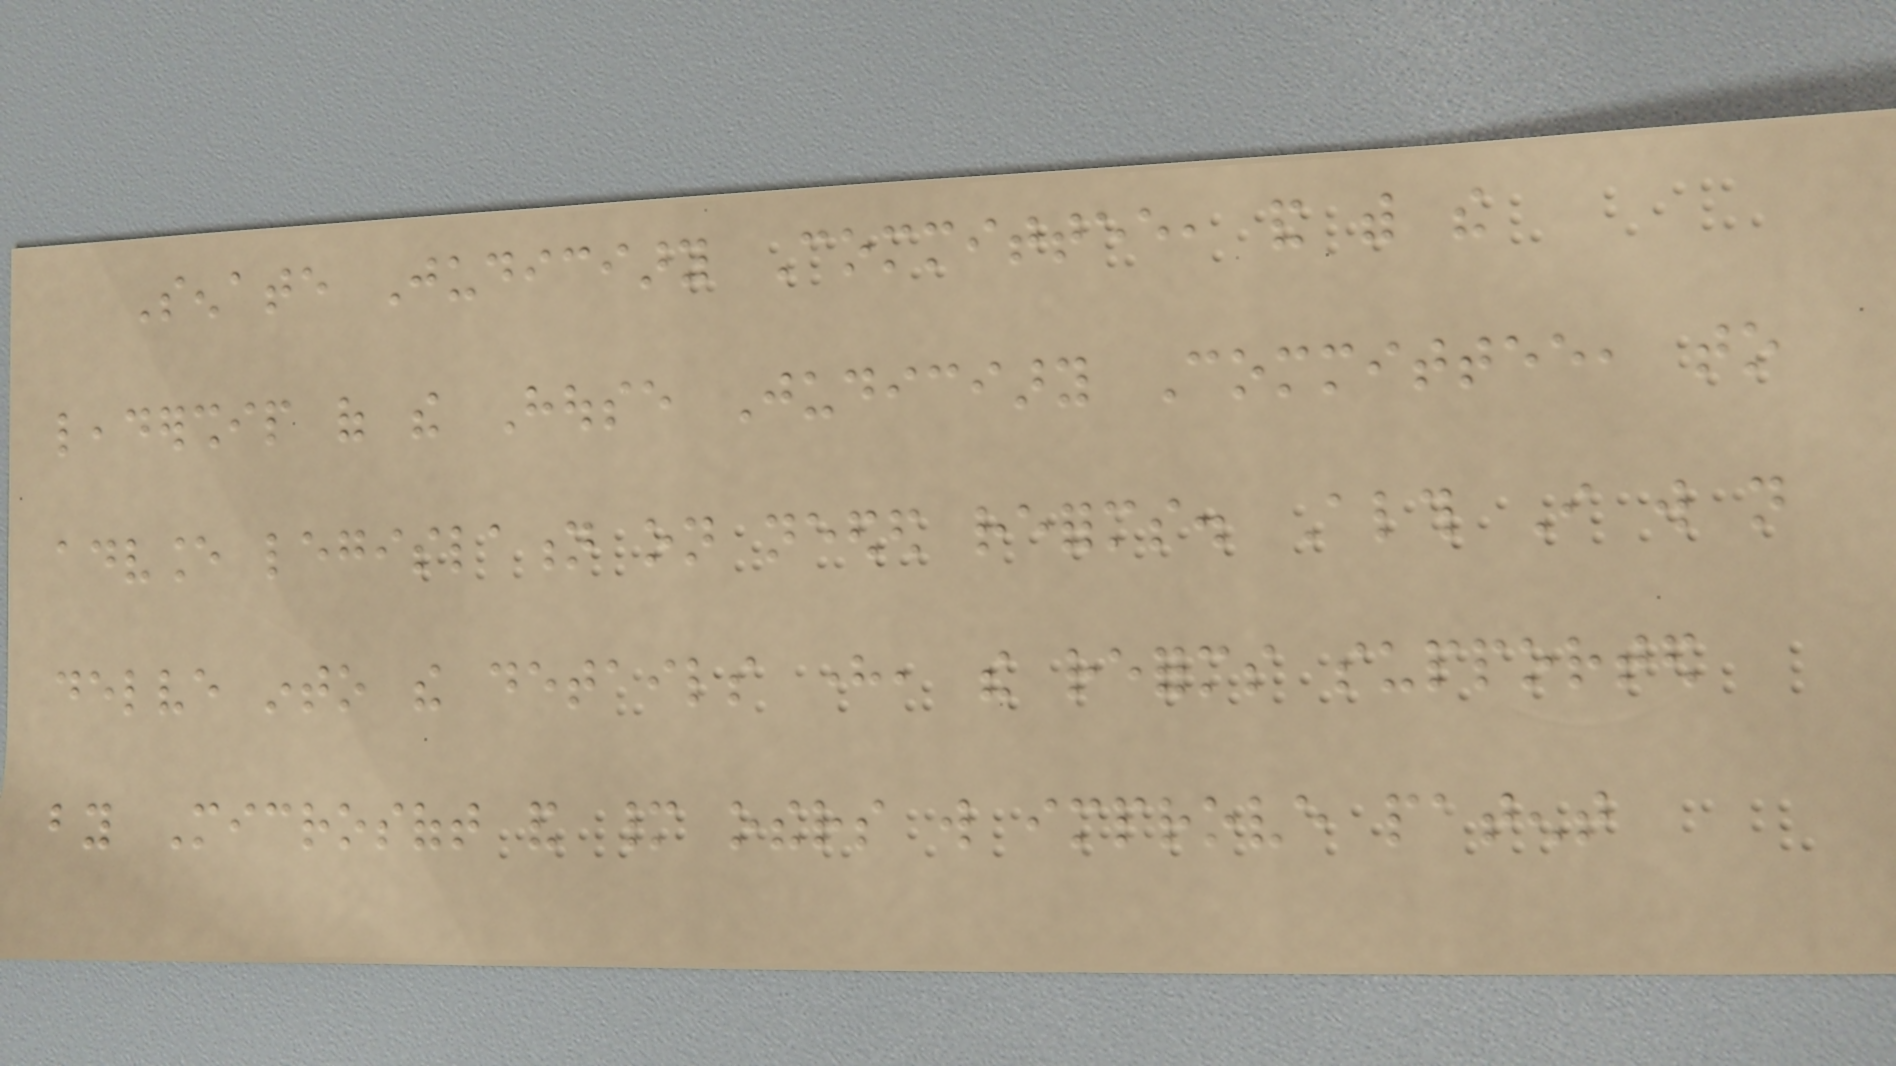Senate Judiciary Committee, and with the
leadership of the House Judiciary Committee, to
advance legislation on needed reforms. Although I will not
delve into the details here, the reforms supported
by Microsoft and many others will improve patent
